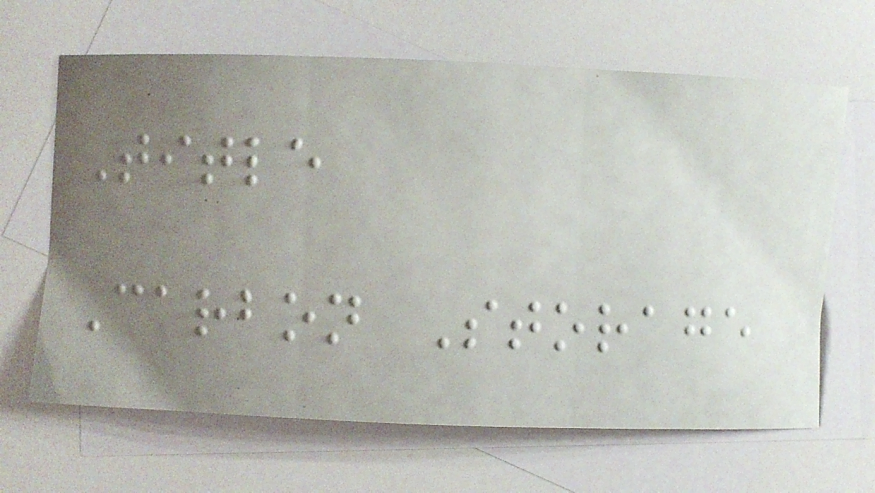Title
Carbon Storage
